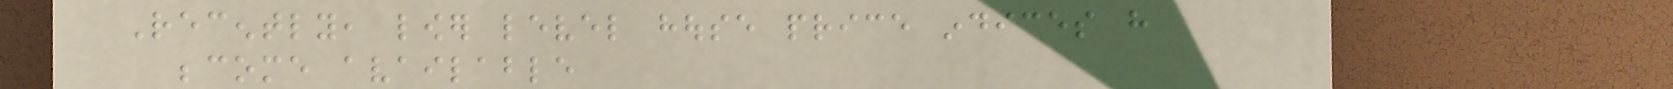Recently, lower level house price indices have
become available
